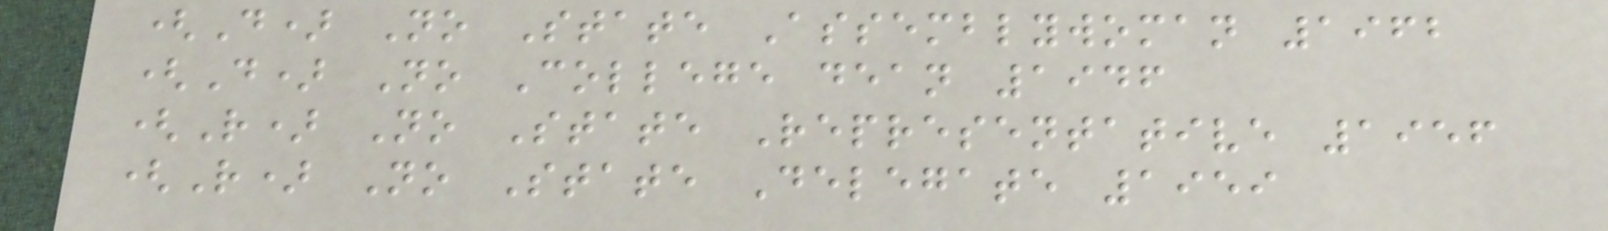(D) No State Assemblywoman 1962
(D) No College dean 1946
(R) No State Representative 1956
(R) No State Delegate 1959
